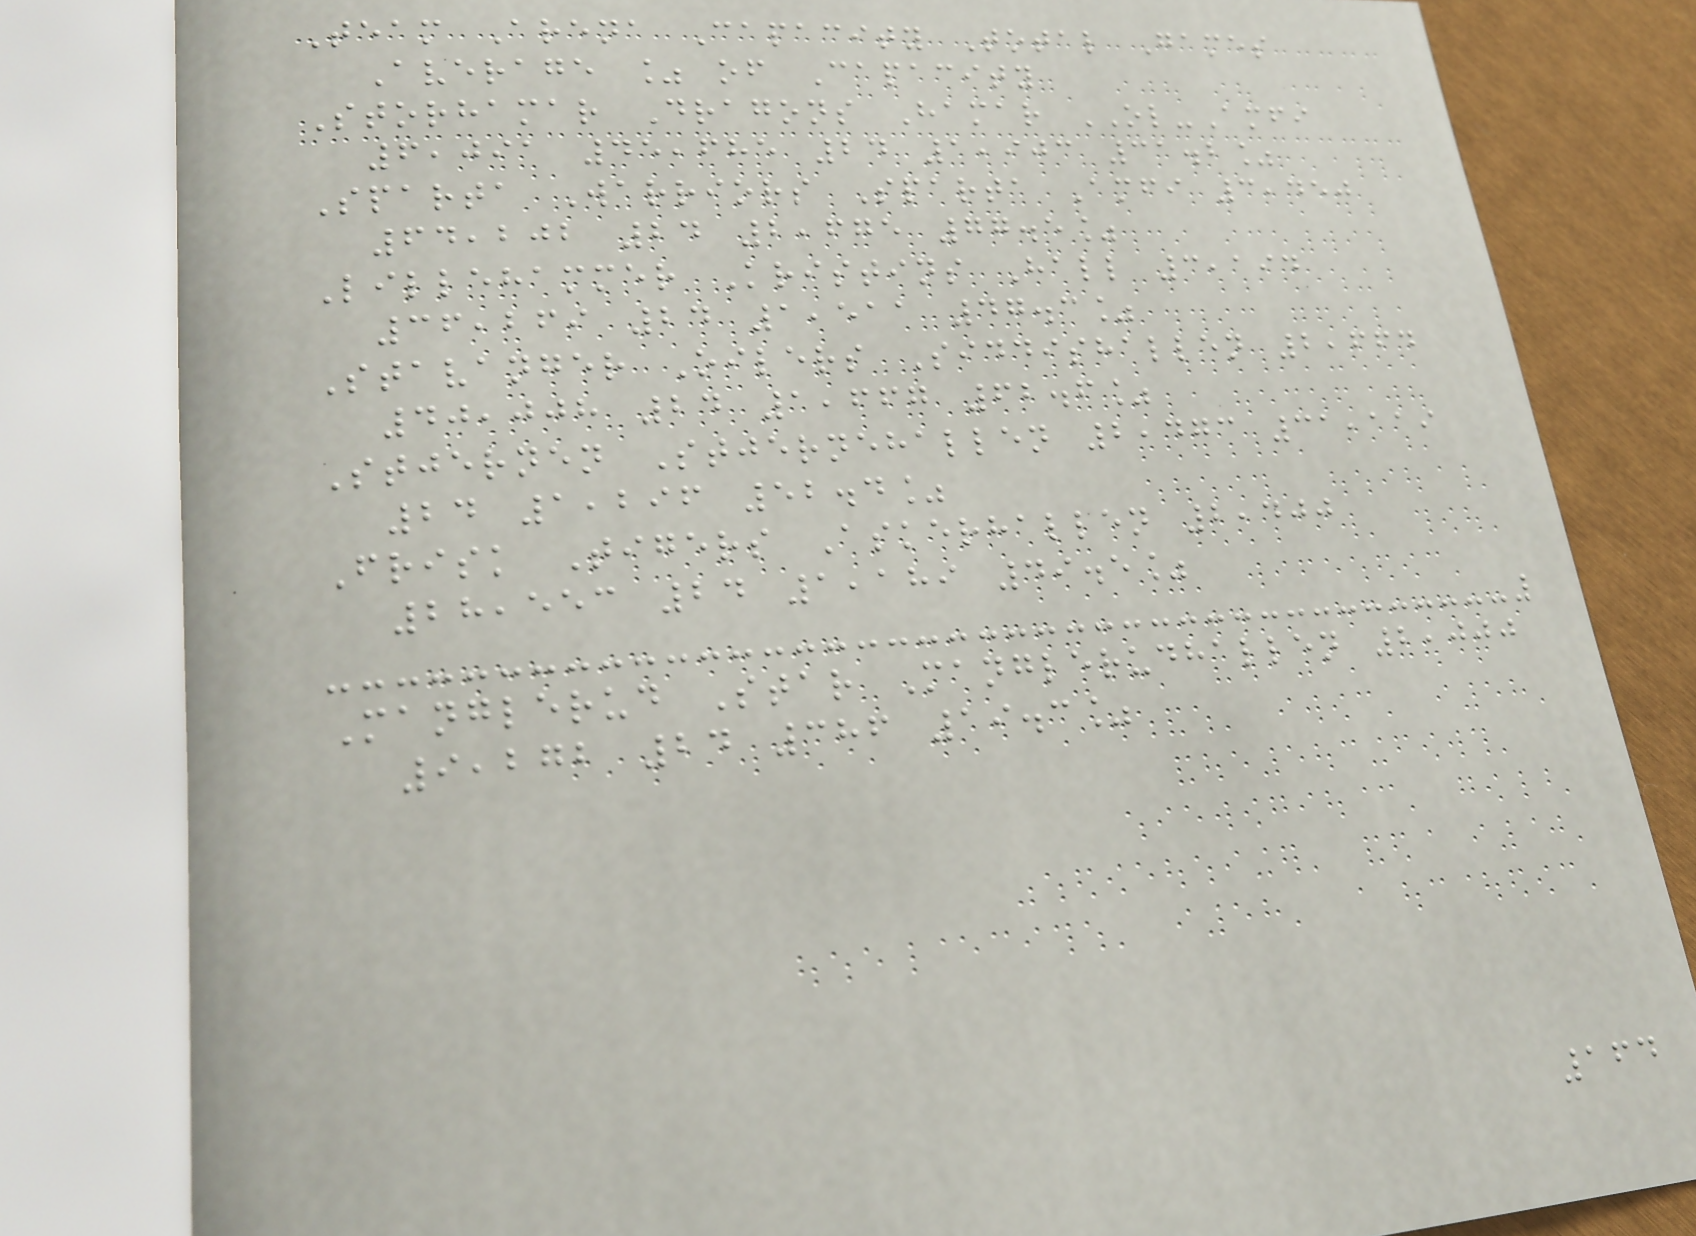Team Arena Capacity Total Games
Average % of Capacity
Storhamar Dragons Hamar OL-Amfi
6,091 45,685 24 1,903 31.2%
Sparta Warriors Sparta Amfi 3,450
64,202 24 2,675 77.5%
Lillehammer Kristins Hall 3,194
36,269 24 1,511 47.3%
Stavanger Oilers Siddishallen 2,664
40,008 24 1,667 62.6%
Stjernen Stjernehallen 2,473 31,119
24 1,296 52.4%
Frisk Tigers Askerhallen 2,400
28,553 24 1,189 49.5%
Manglerud Star Manglerudhallen 2,000
9,272 24 386 19.3%
164
